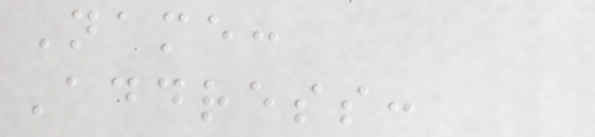Name:
Address:
